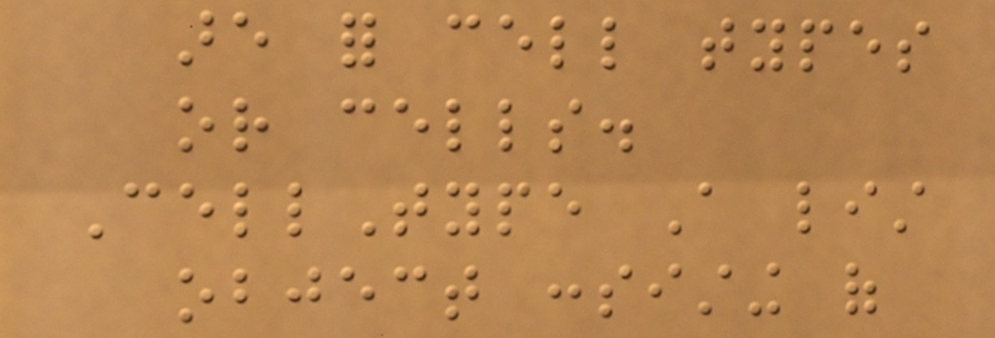are for cell types
or cells.
CellType A list
object consisting of
